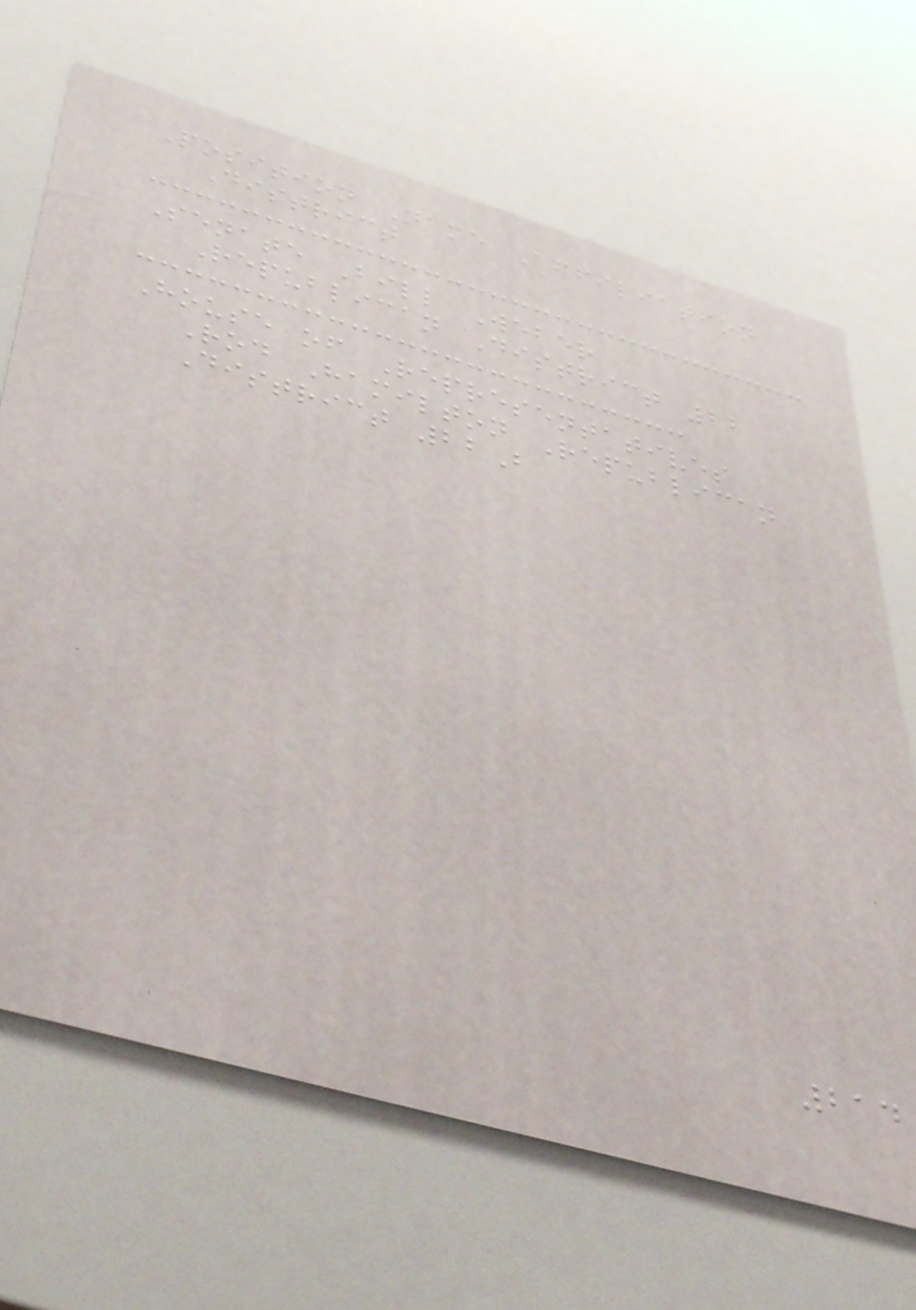Position Name Affiliation
District
Senate Bill Weber
Republican District 22
House of Representatives
Rod Hamilton Republican
District 22B
214
